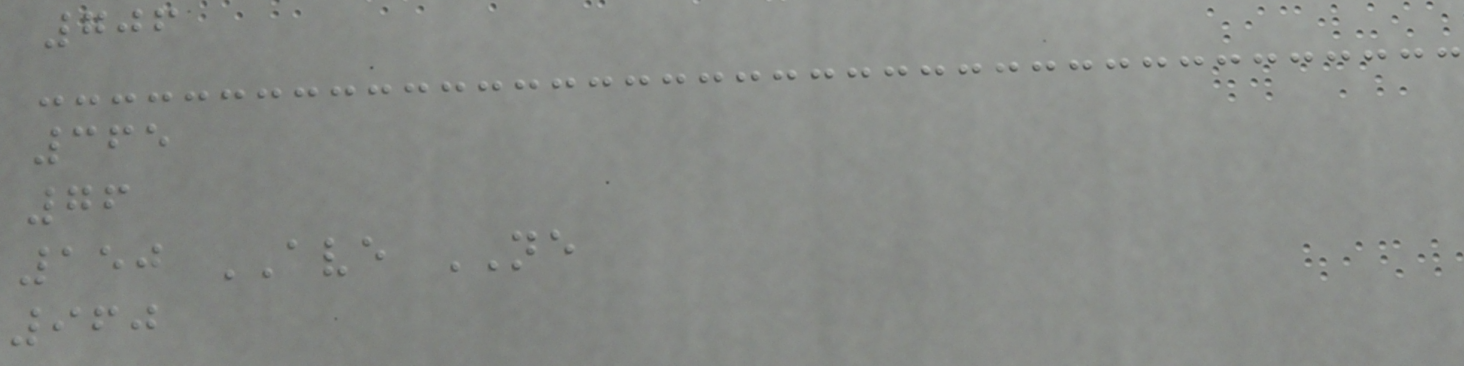706
365
76
150 AVE NE
960
